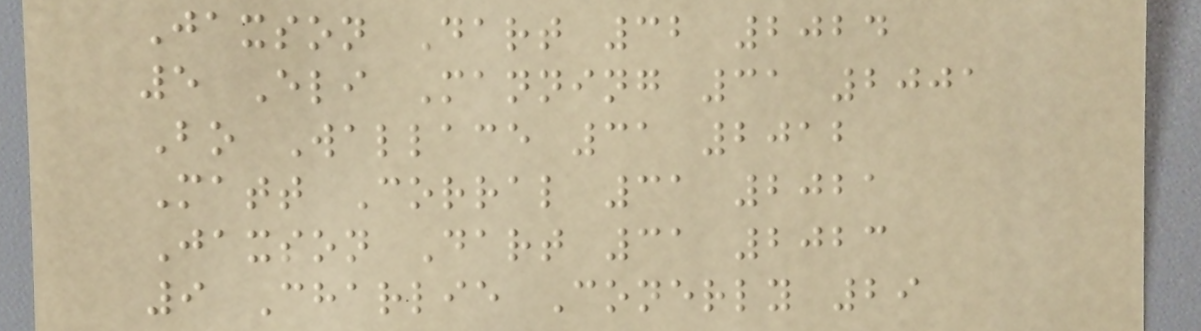Jaxson Dart 32 2024
5 Eli Manning 31 2001
Bo Wallace 31 2012
Matt Corral 31 2021
Jaxson Dart 31 2023
9 Charlie Conerly 29
